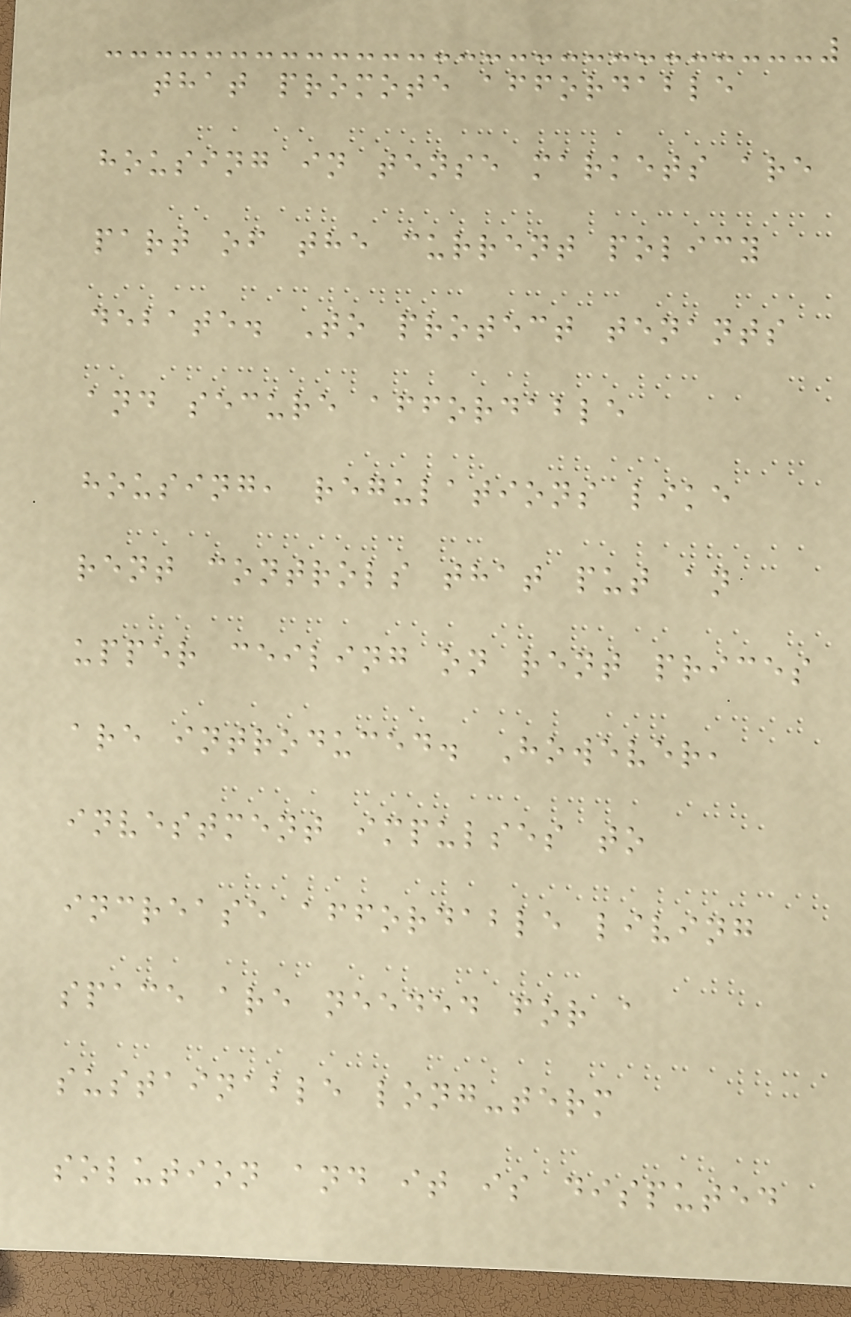that promote affordable
housing in tense markets are
part of the current policy
debate. To protect tenants
and secure affordable
housing, regulations like
rent controls that put an
upper ceiling on rent prices
are introduced. However,
investment impulses to
increase affordable living
space are needed for a
sustainable long-term
solution and it is disputed
